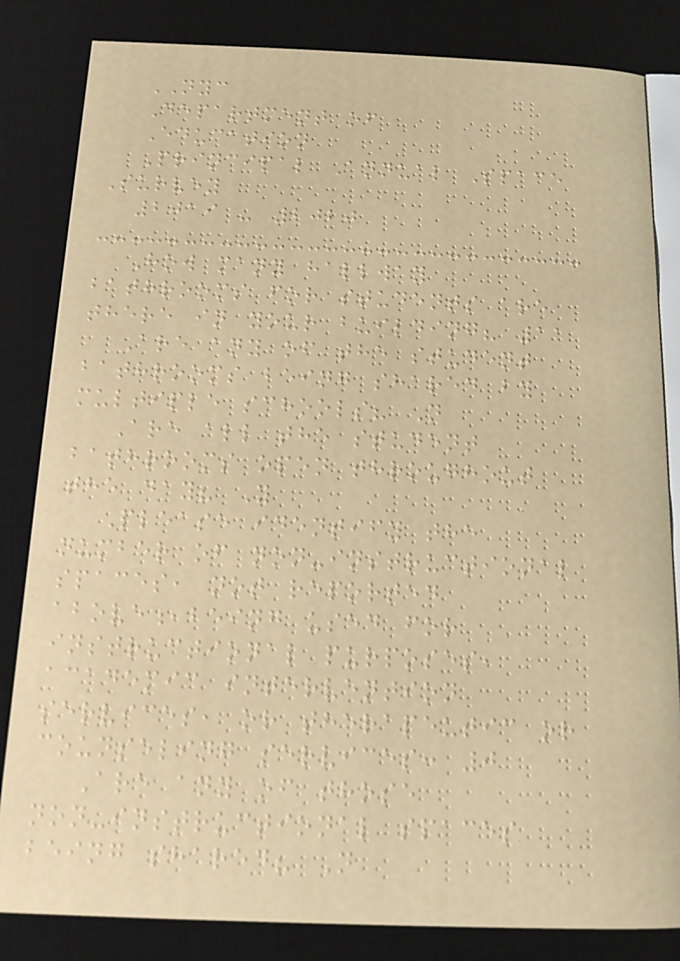NYC
Department of
Education
Principal Annual Space
Survey
2019 - 2020
How many hallway
bathrooms for students are
there in your building? 11
Are any of the student
bathrooms being shared by
multiple schools? N
Are all the student
bathrooms open throughout
the day? Y
Please identify the
number of non-instructional
spaces, not reported
above,being used for
instructional purposes,
academic intervention
services, or therapeutic or
counseling services: 0
Are any of those
non-instructional spaces
being shared? N
